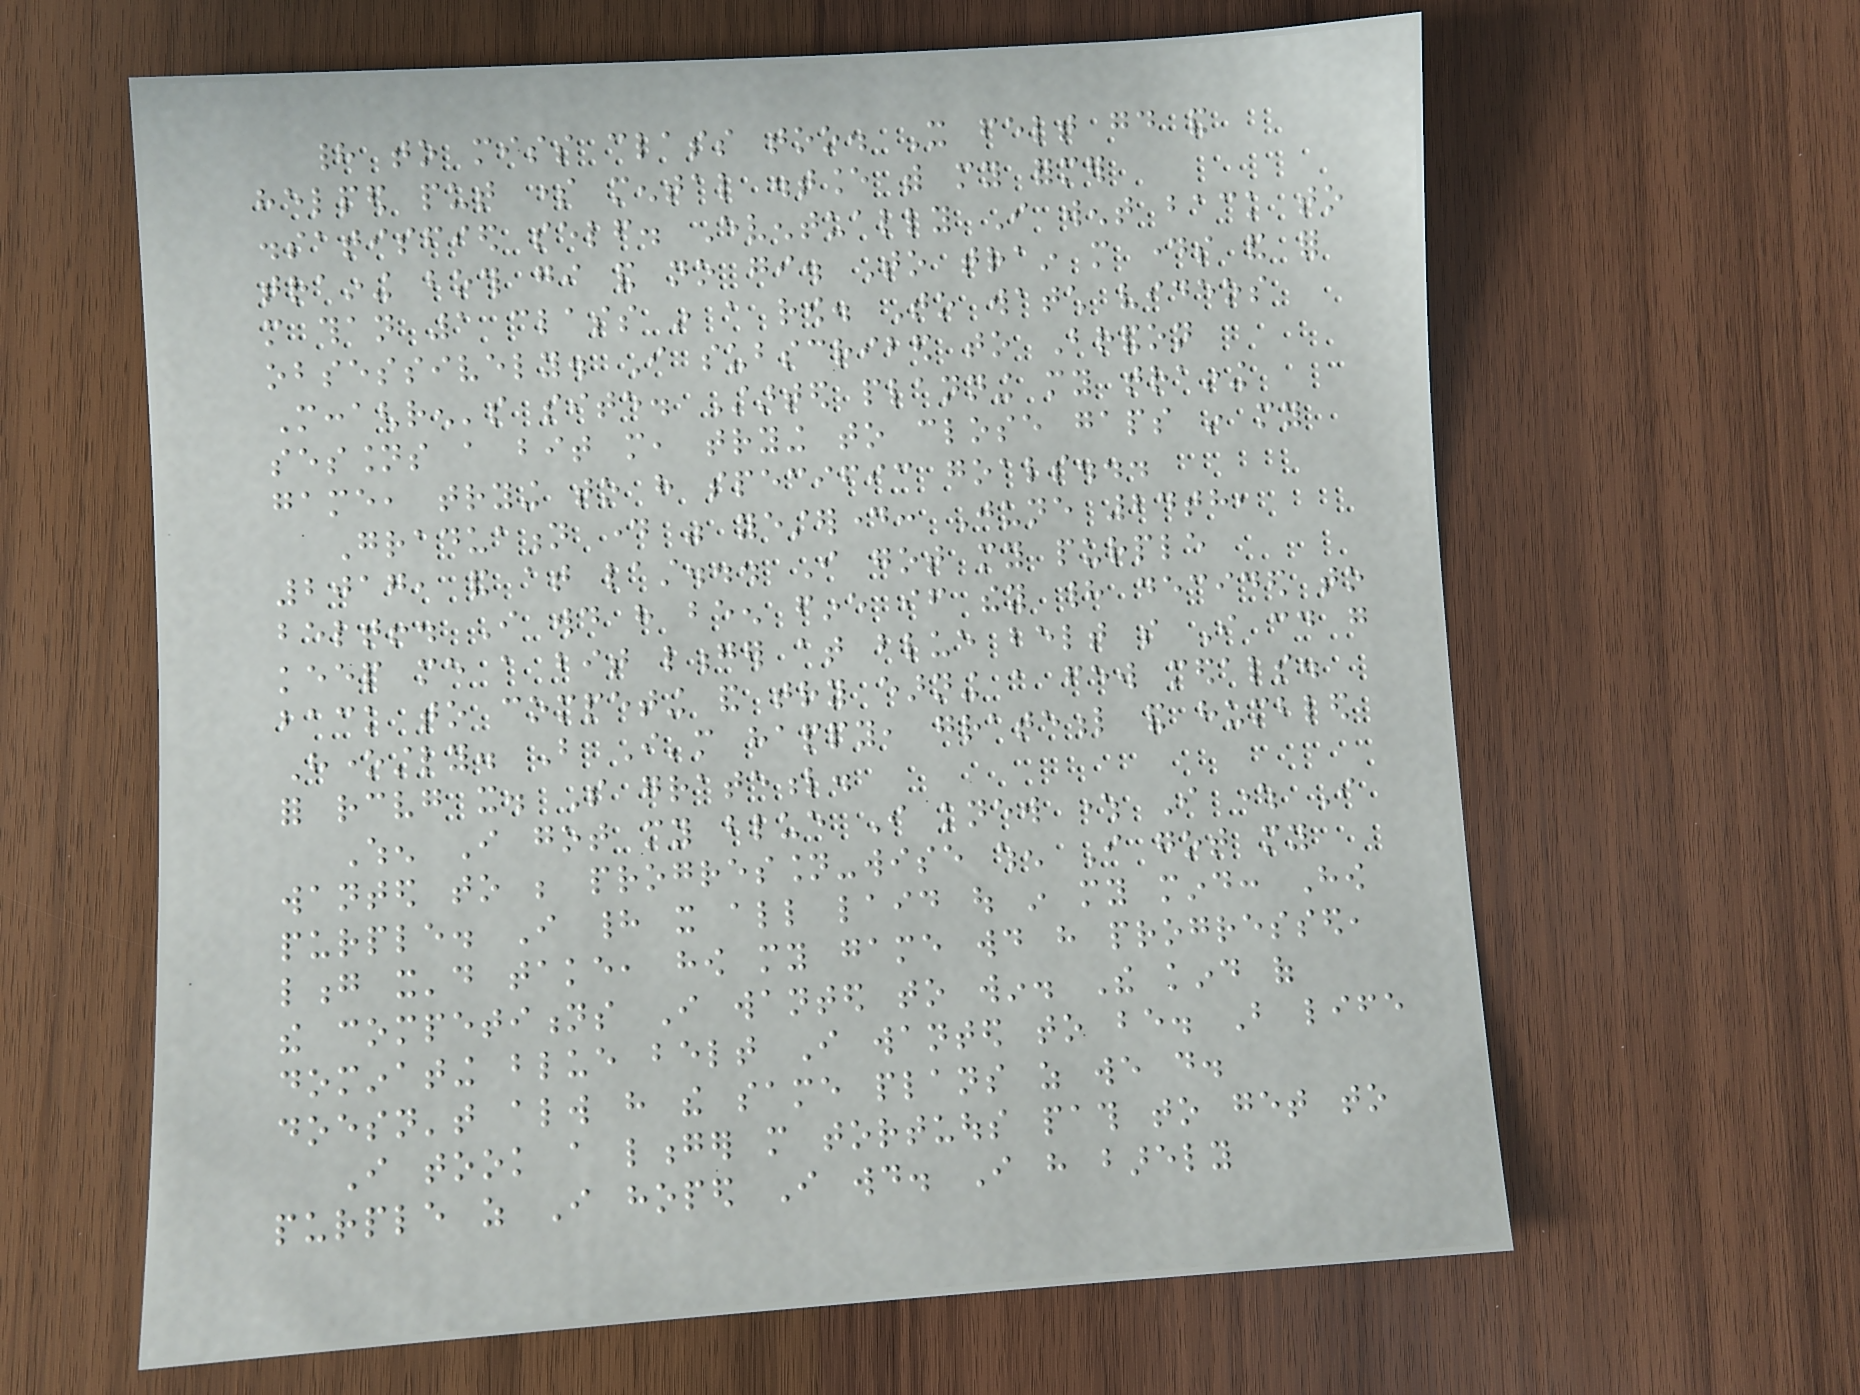had to miss class too. It felt good and
helped put some mental distance with my former
dissatisfied self. Eventually I went back to
training both gi and no gi. To train more days and for
more than 1 class in a row. To watch videos
obsessively. I subscribed to Brandon
Mccaghren's site. Started planning my training
sessions a bit more, trying to close gaps in my
game, trying to have specific goals...
Graduation day was yesterday: June 24th,
2017, and at last... I got my purple
belt!. I would have been fine if they had decided to
keep me a bit longer at blue belt so I could go
back to competing and try earning a few medals.
Honestly. But I'm happy, grateful and humbled
for receiving it. So grateful.
When I got my blue I knew where I where I
wanted to be progression-wise when I got my
purple. I had it all laid out in my mind: How
long it'd take, how my game would have progressed,
the competitions I wanted to win. The kind of
dominating blue belt I wanted to be. But life
doesn't always have the same plans as we do.
I took a longer more tortuous path to get to
purple as I hoped I would. I have barely
